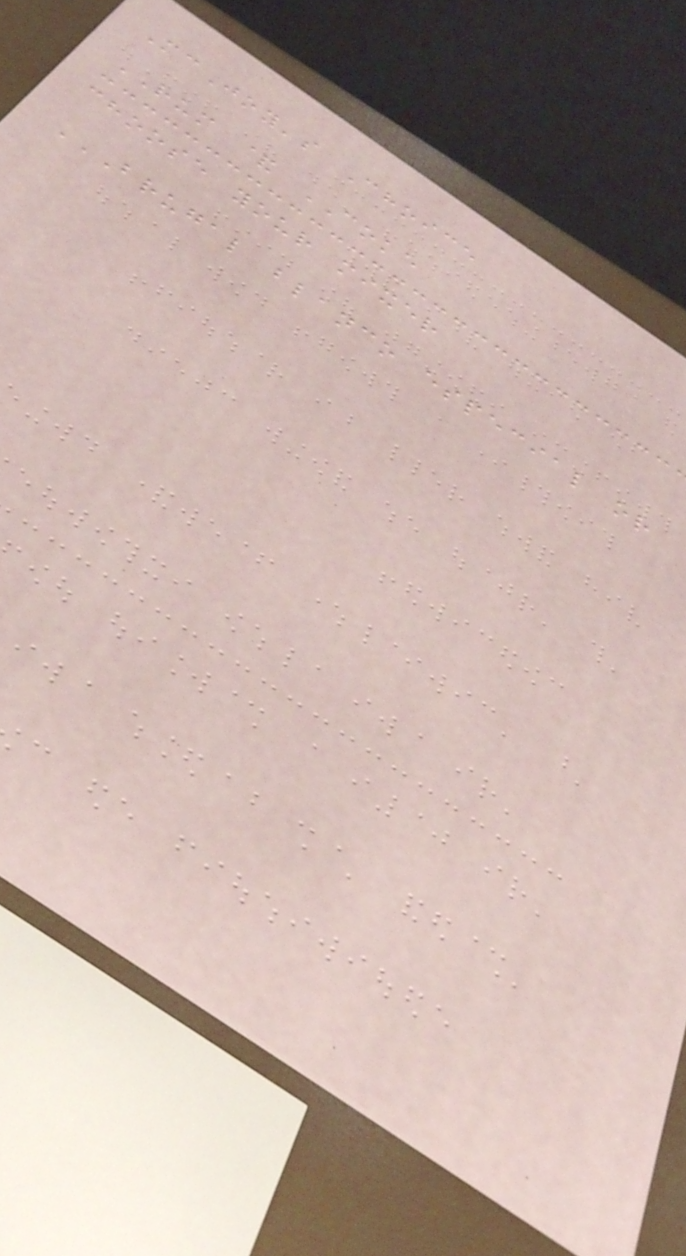McJoy's Choice
RUM & COKE
choose your mixer
BRUGAL BLANCO ESPECIAL OR
